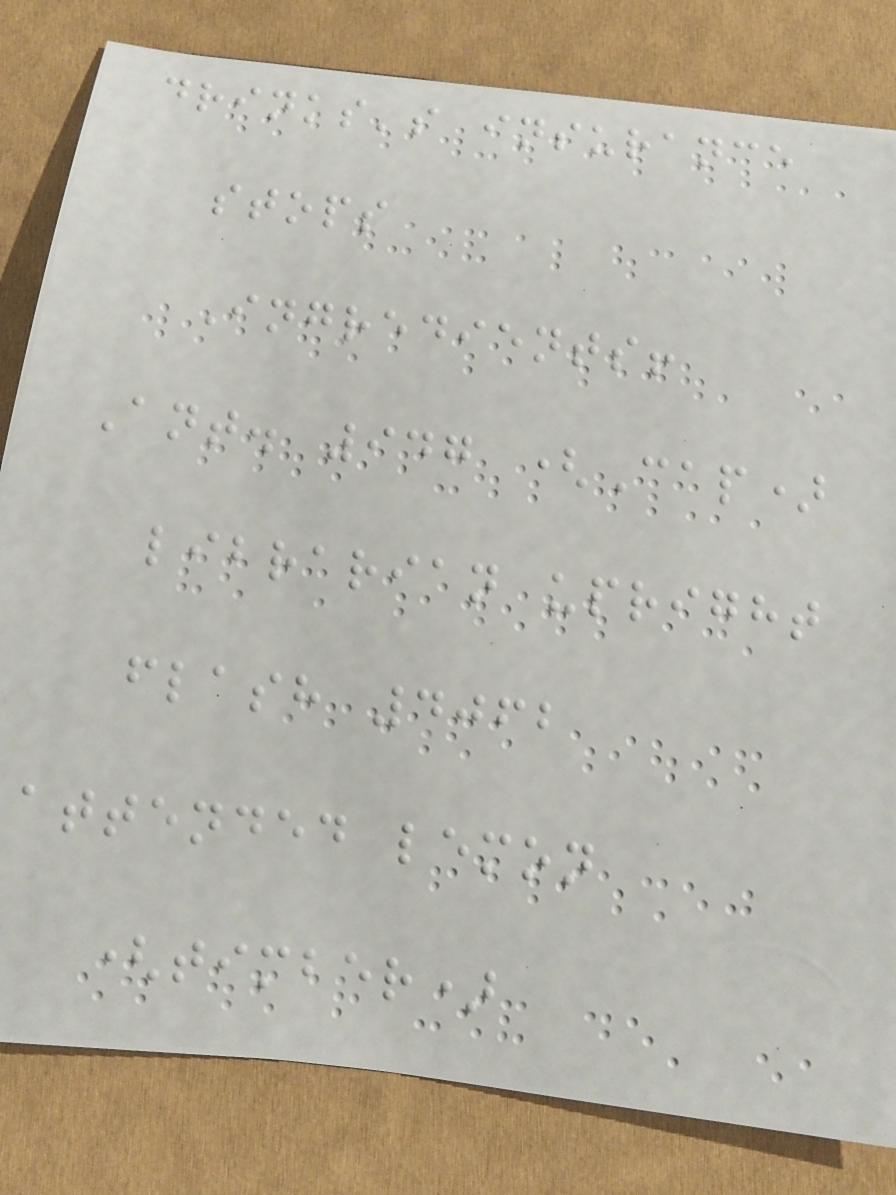drinks's insurance
stops
Ingredients!
Ant. 947 (Cap)
librarian upright
flash 4062
attended lemon
(timber)
